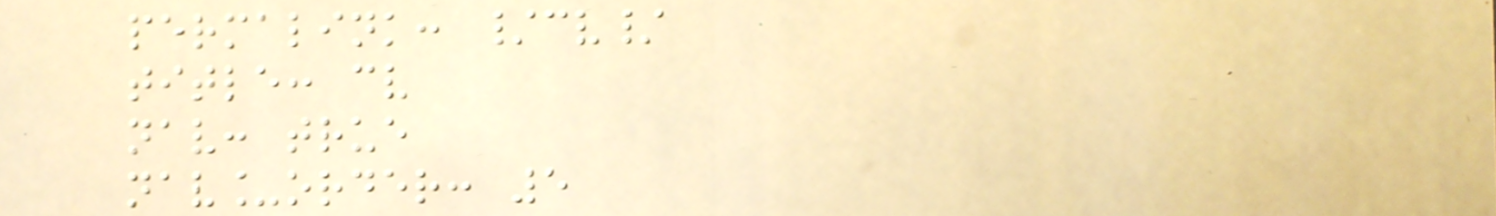permalink: /cv/
title: cv
nav: true
nav_order: 5
